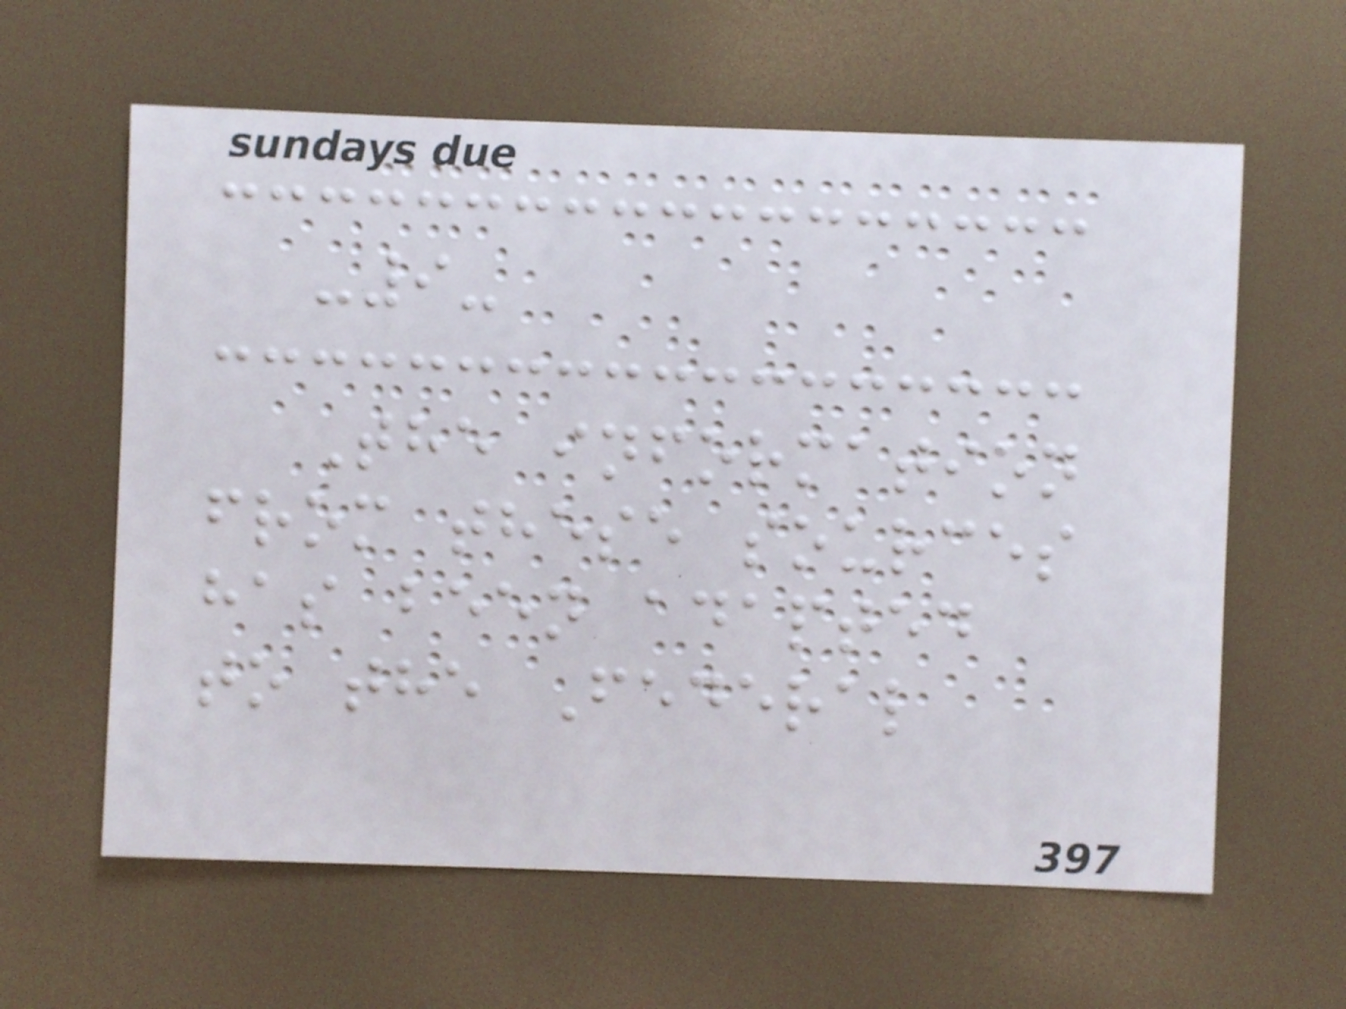-9-
The information
from these sources
has been adapted
to the Federal
